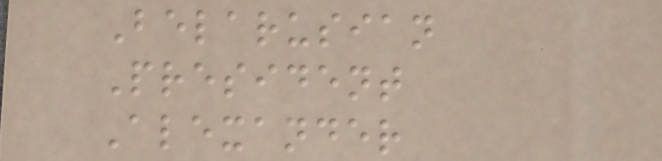Belarusian
President
Alexander
